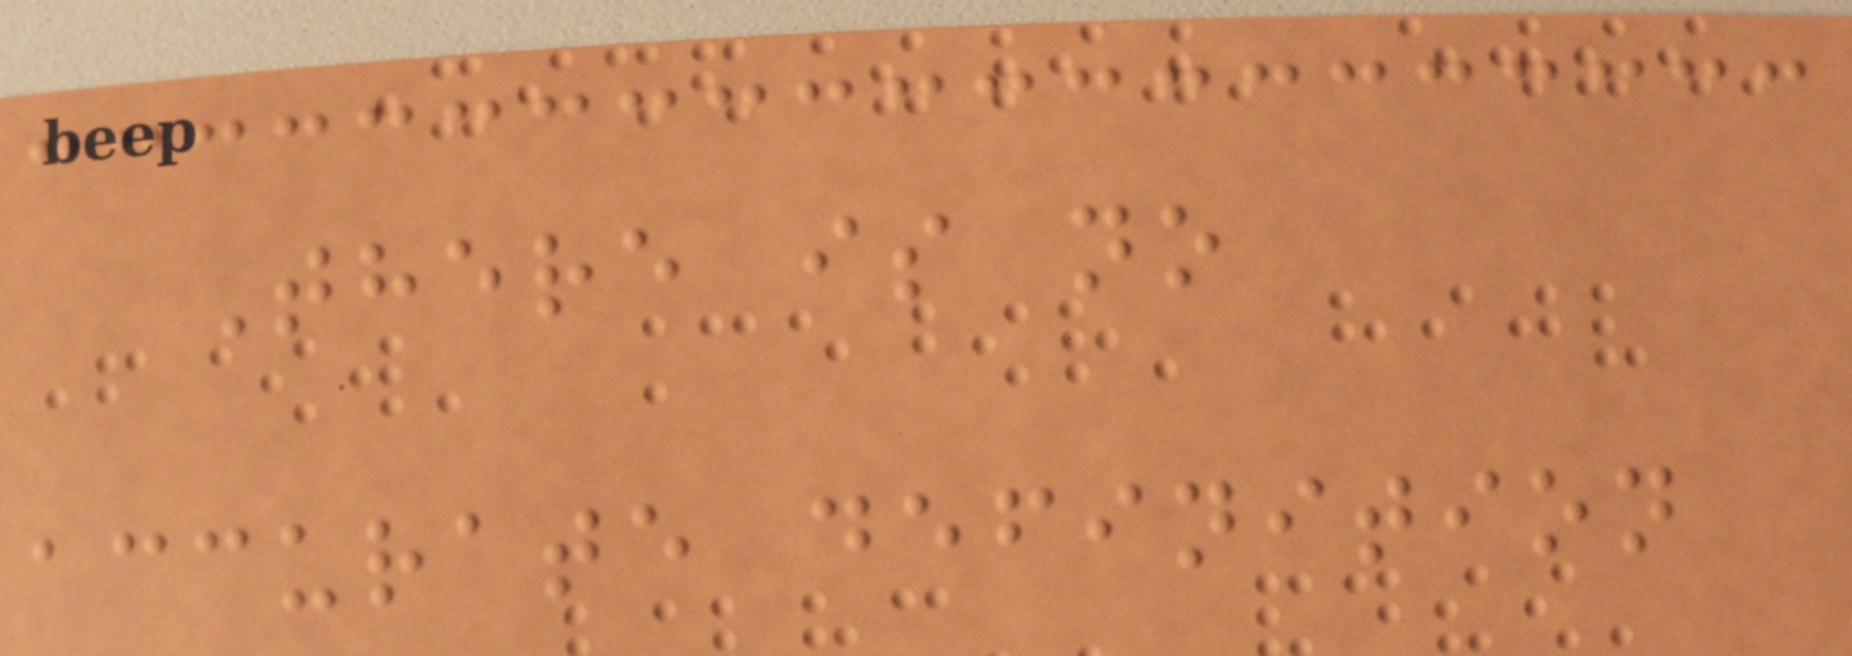There is no
accurate definition
